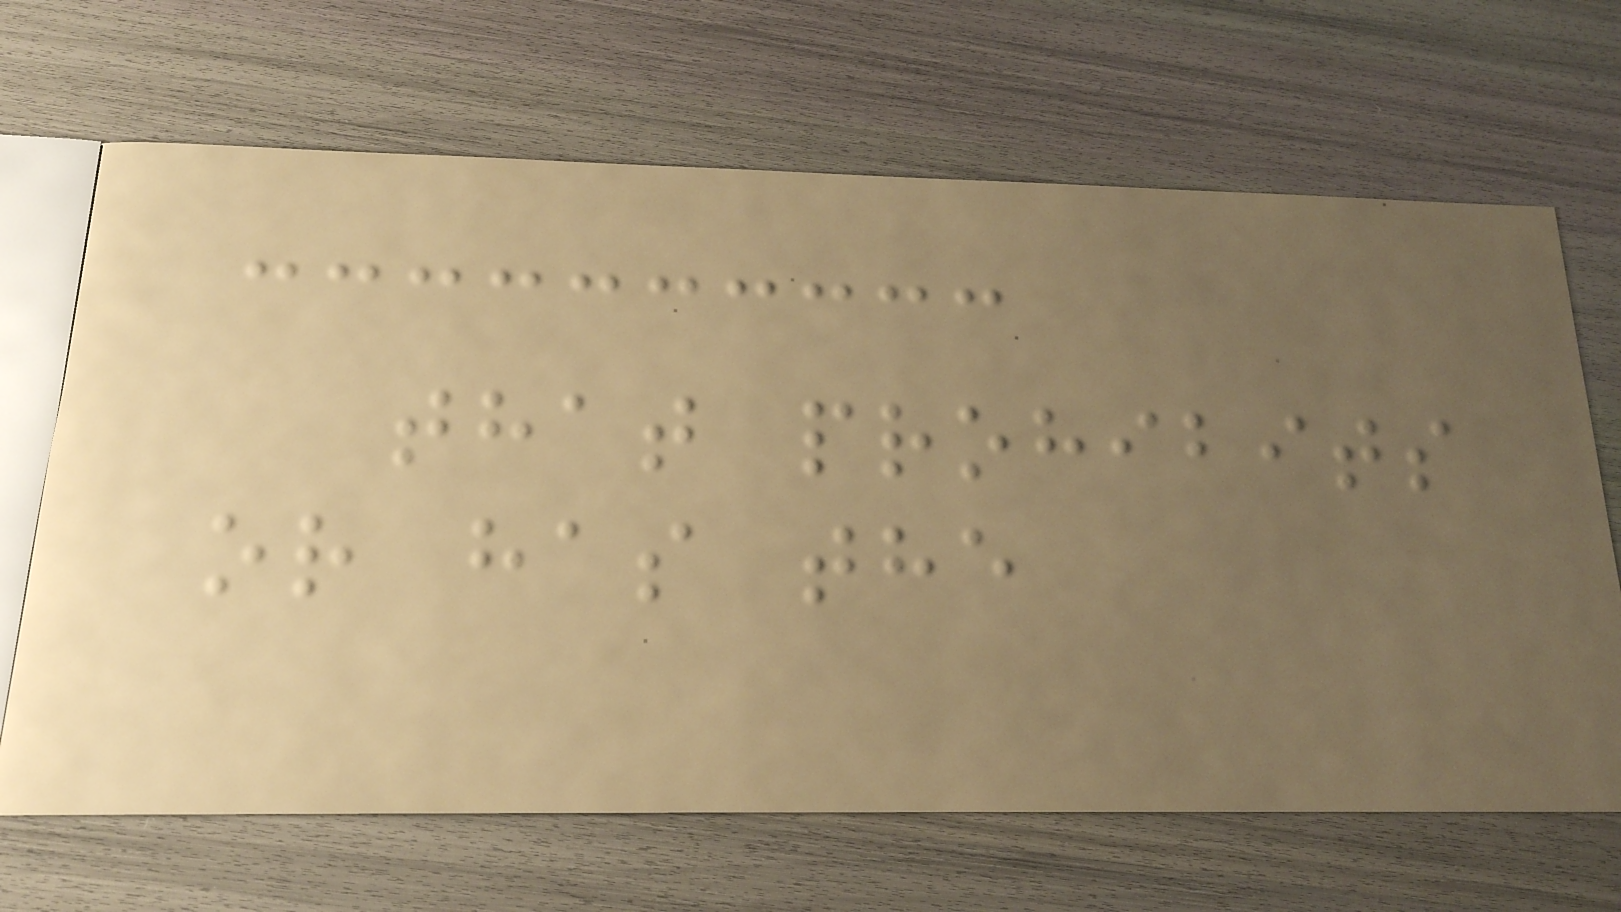that prohibits
or has the
